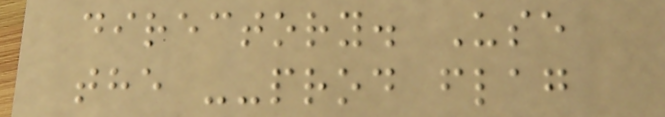directory. Use
the --prod flag
